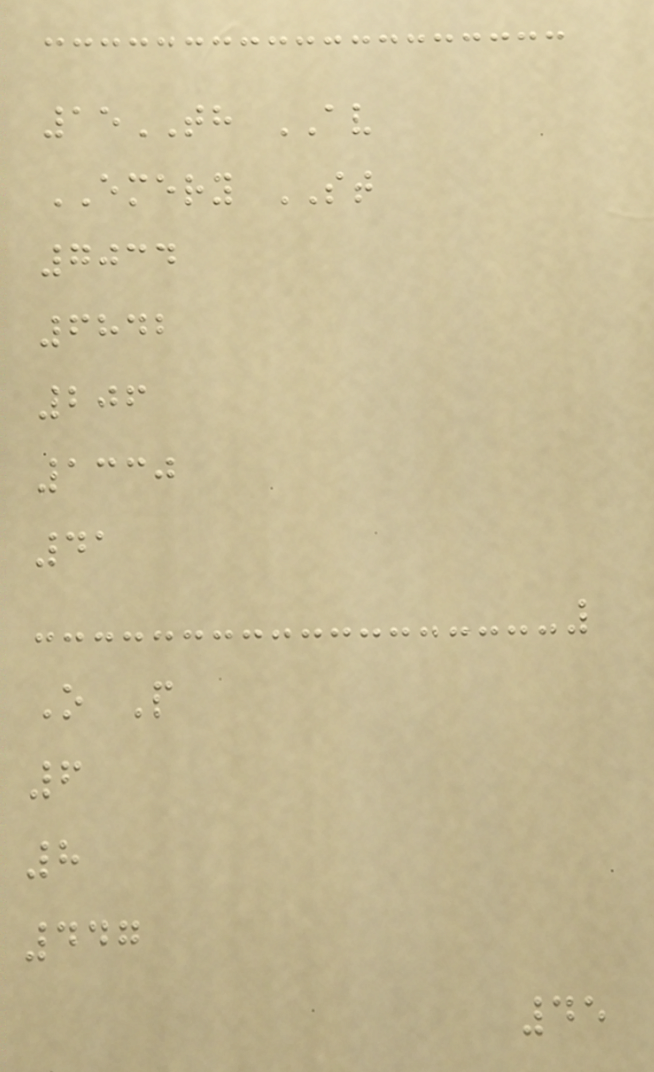15TH AV
EMERY ST
7034
6842
206
1330
41
O P
6
8
447
45
